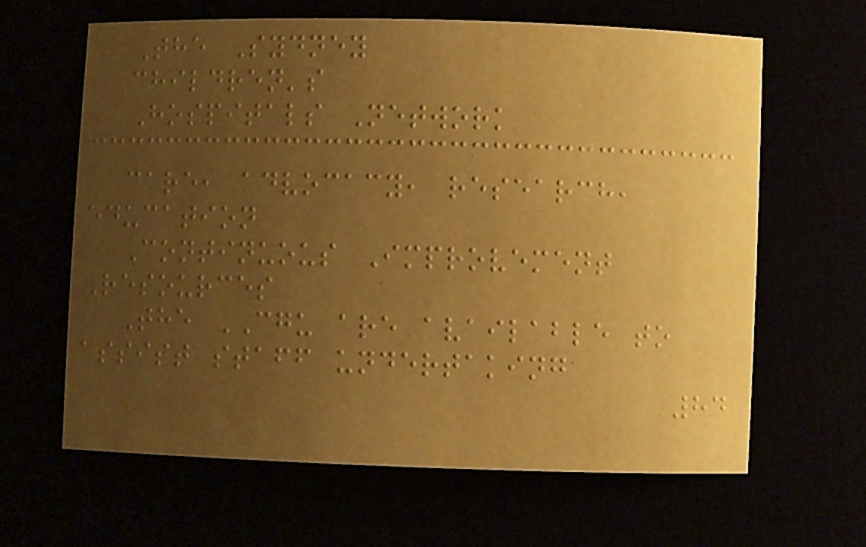The Sydney
children's
Hospitals Network
care, advocacy, research,
education
Continuous Improvement
Resources
The CGU are available to
assist staff undertaking
84
